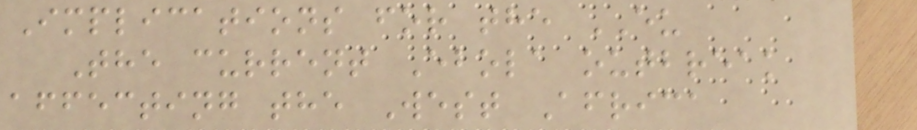Implications for the EU
The current Ebola outbreak
affecting the West Africa
